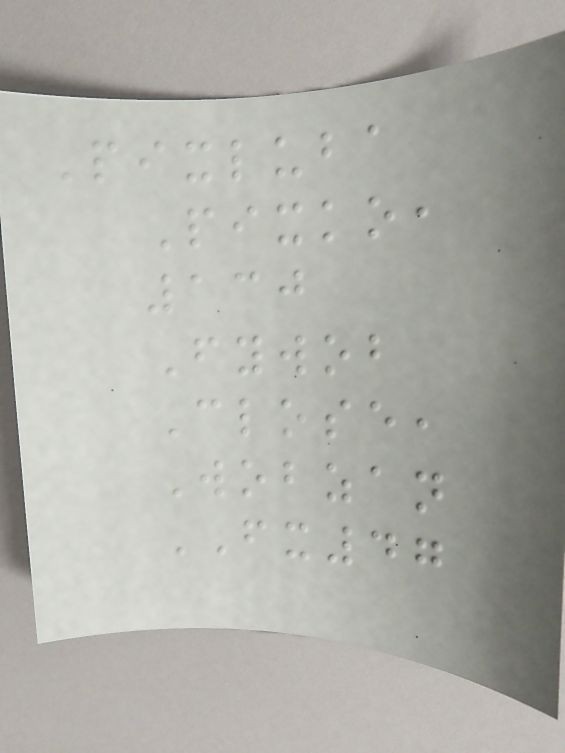Pixluba
Pixko,
130
Fywob
Close,
Wobzan
FX47
